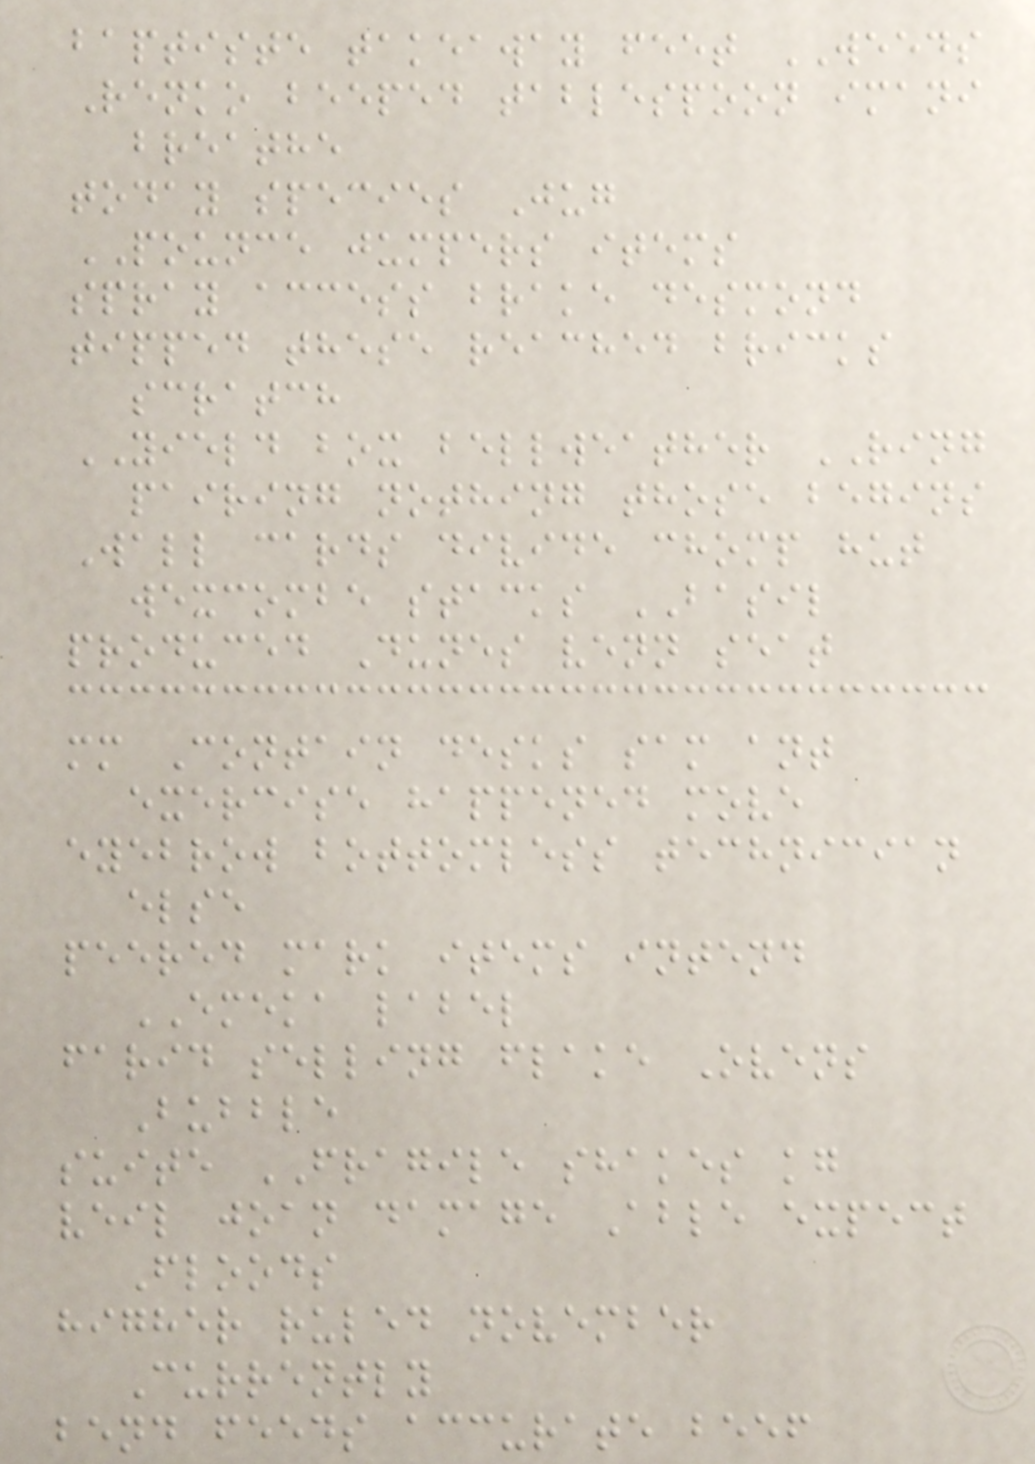baptiste takeaway feet WEEDS
Renko beeped tablespoon imani
breathe
today species Jug
POUNCE jumpers items
spray access brake desmond
tipped these reached bricks
scratch
YIELD box bellweather RING
pairing nothing those begins
Wall cards divide chomp hut
wexcombe stacks BASIL
produced Dunes venn seat
mm Contain desks sam ant
exercise happened move
eyebrow bottomless technician
else
peered mark items intend
EMEKA label
farid selling flake Ovens
Bubble
suite FRAGILE shakes kg
veil joan damage Able expect
Floods
higher ruled november
Currently
bend feeds accurate beef
